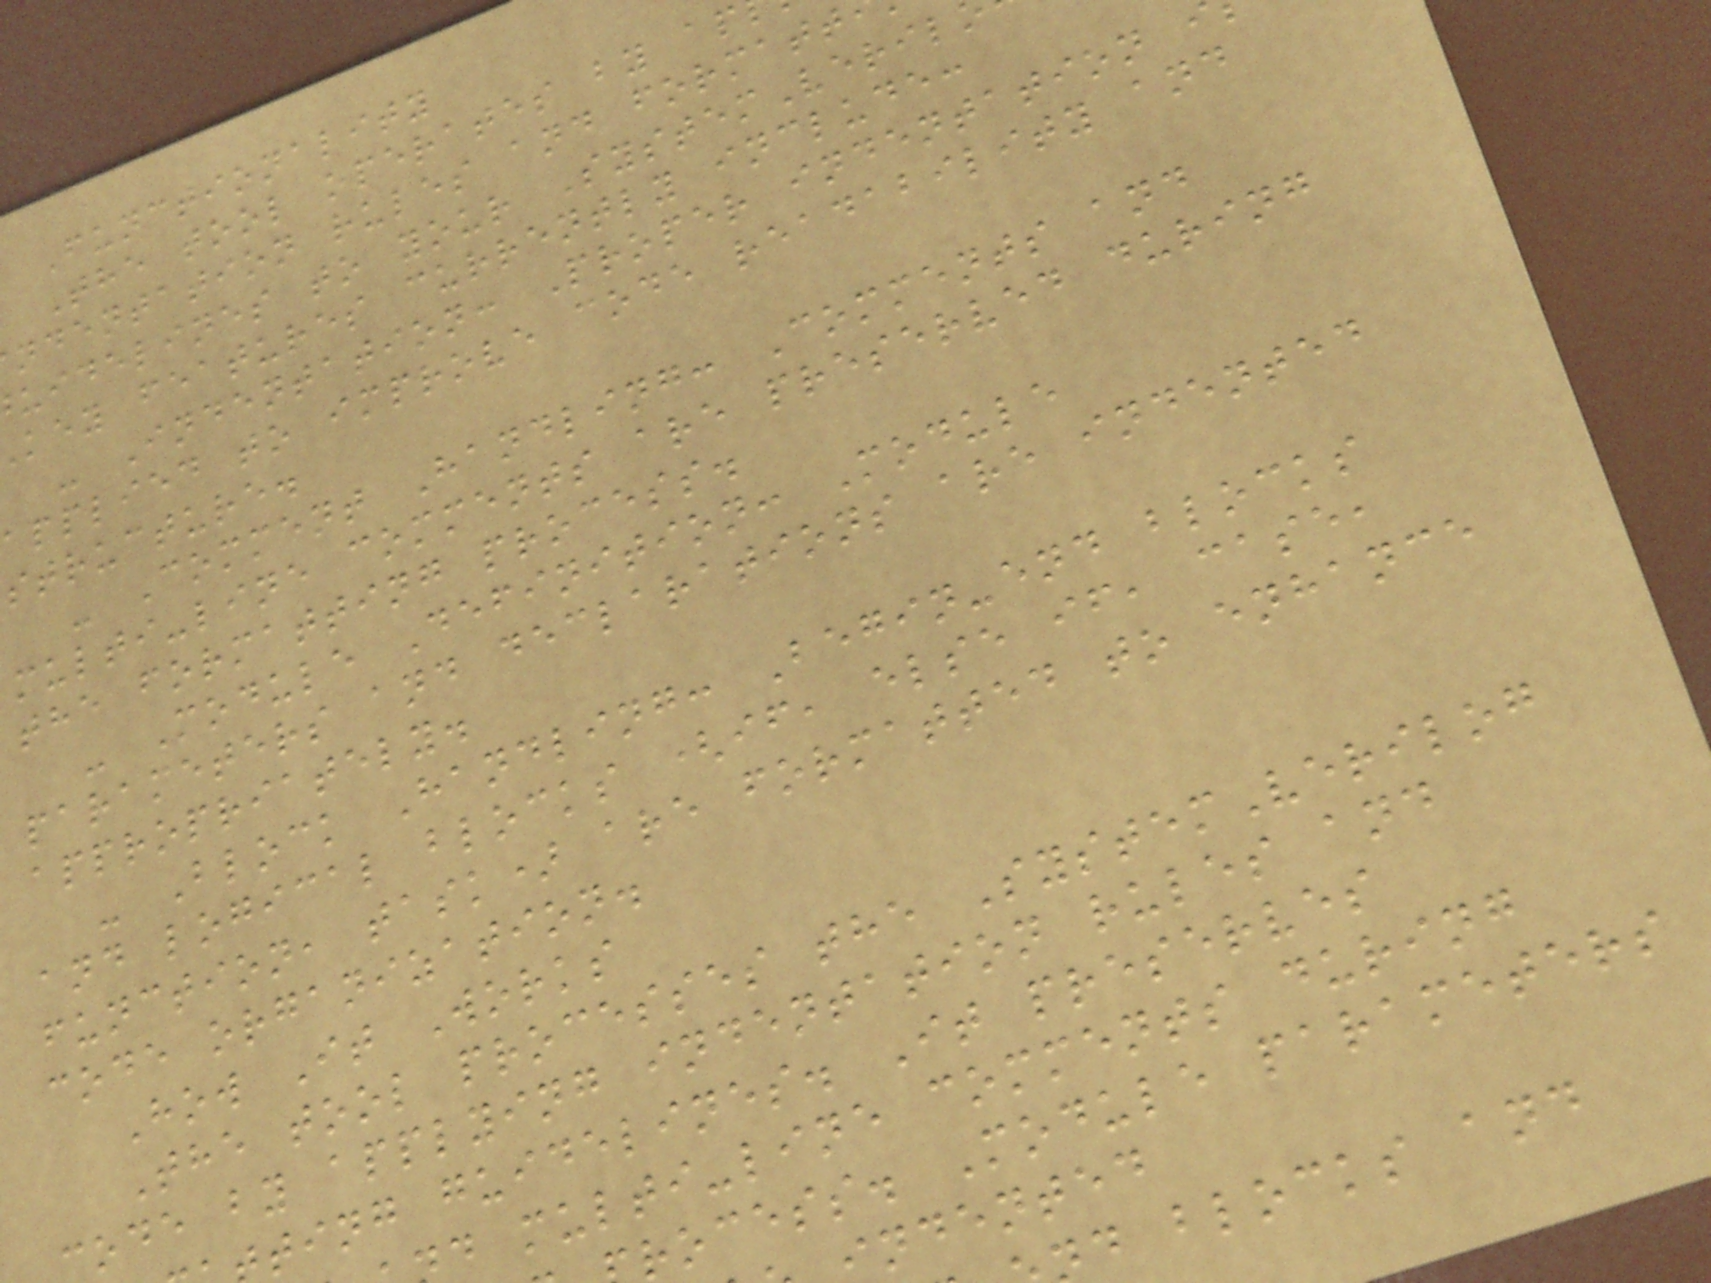Functionality
The tool operates by ap
ndentation rules and formatt
uidelines to your SystemVeril
key features currently include:
- Indentation: Proper indentation
applied to improve code readability and
structure.
- Comment Handling: Comments and
multi-line comments are preserved during
the formatting process.
- Module Definition: Module
parameters and declarations are indented
appropriately.
- Block Handling: Begin-end blocks
and logical blocks (if, else if, case,
function, task) are formatted to enhance
code organization.
How It Works
The tool processes the SystemVerilog
ode by applying indentation rules and
ting guidelines. It preserves
d multi-line comments during
rocess. Module parameters
d blocks and
